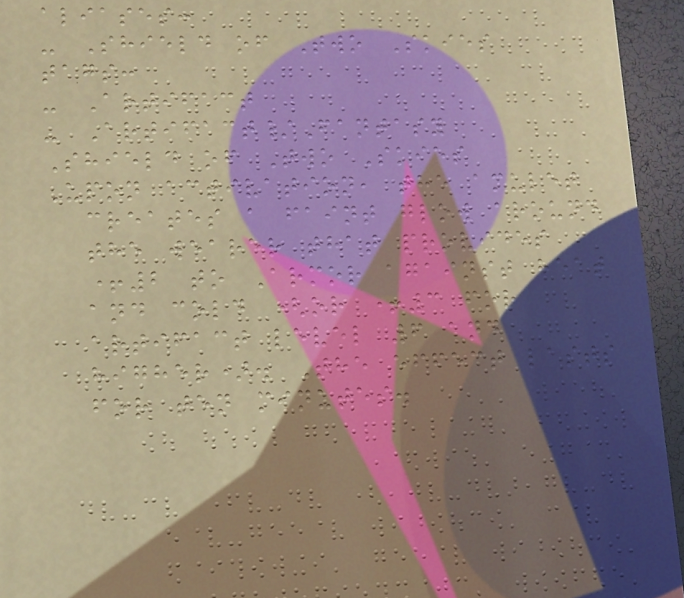aliases:
- Shield of Two Skies
tags:
- Artifact
- Artifact/Fantasy
Shield of Two Skies
Upon activation, the amulet
creates a faint glow around
the wearer that provides
+2 to Armor against heat
and cold (or +3 for
artifact level 6 and
higher). The effect lasts
for ten minutes.
